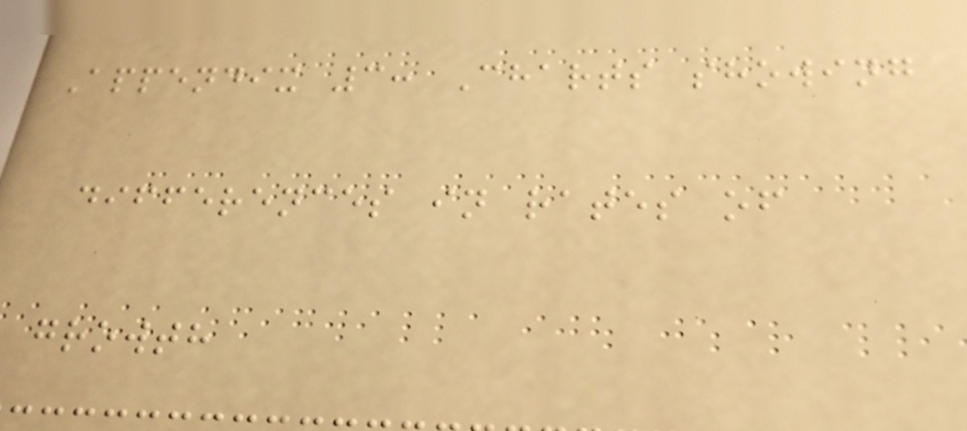Appendix 3: Charts showing
differences in rates of
growth
